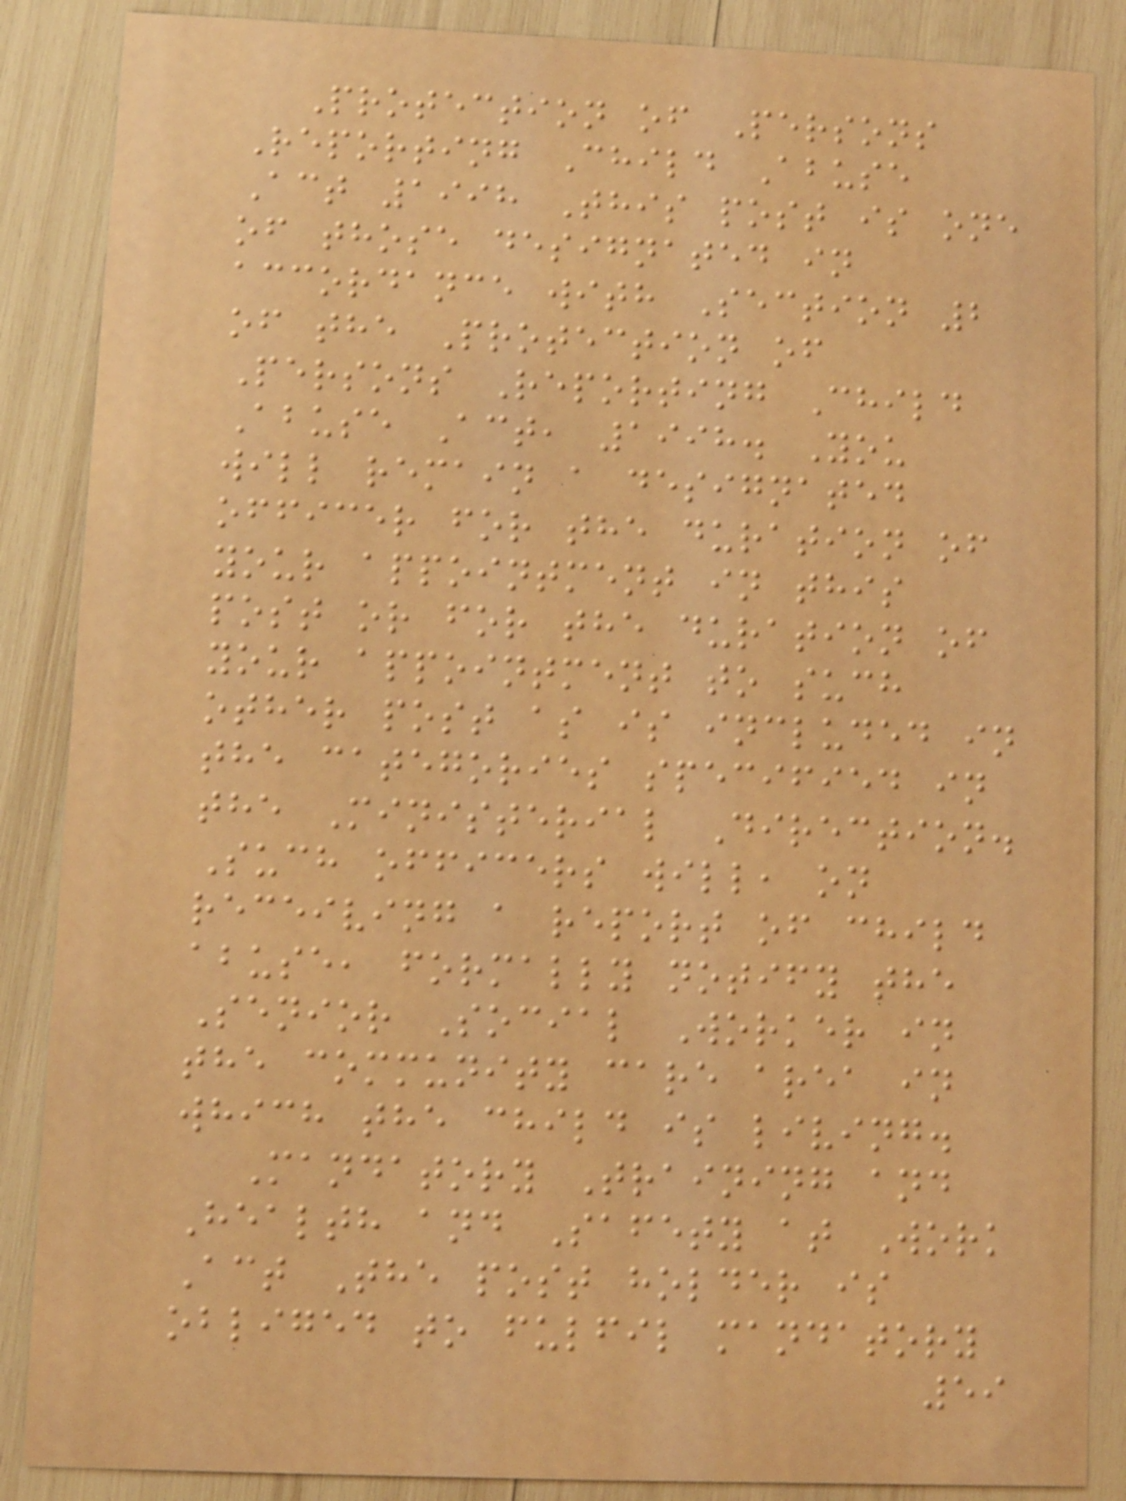Protection of Persons
Reporting Child Abuse
Act 1998 This post is one
of those designated in
accordance with Section 2
of the Protection of
Persons Reporting Child
Abuse Act, 1998. You
will remain a designated
officer for the duration of
your appointment in this
post or for the duration of
your appointment to such
other post as is included in
the categories specified in
the Ministerial Direction.
Such officers will, on
receiving a report of child
abuse, formally notify the
Senior Social Worker in
the community care area in
which the child is living.
Mandatory Training and
Health and Safety at Work
Act The post holder is
obliged to fulfil mandatory
59
